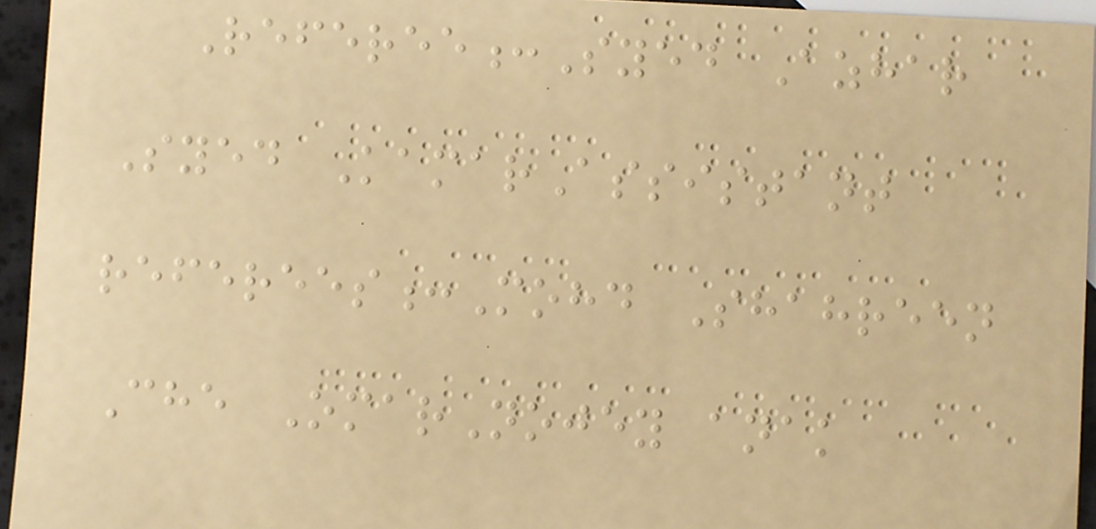Referee:Syed Azhar
Syed KamarAssistant
referees:Mohd Shahreen
Che OmarNojey anak
